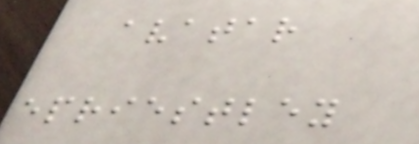avatar
epriestley
